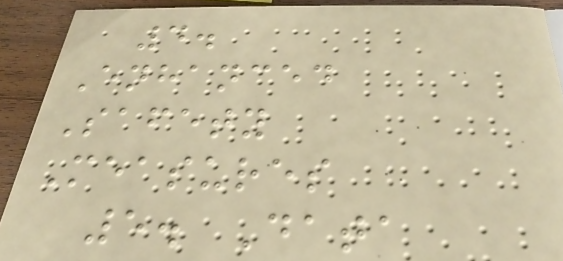4.
Enhanced
Safety
Measures
5. Data
